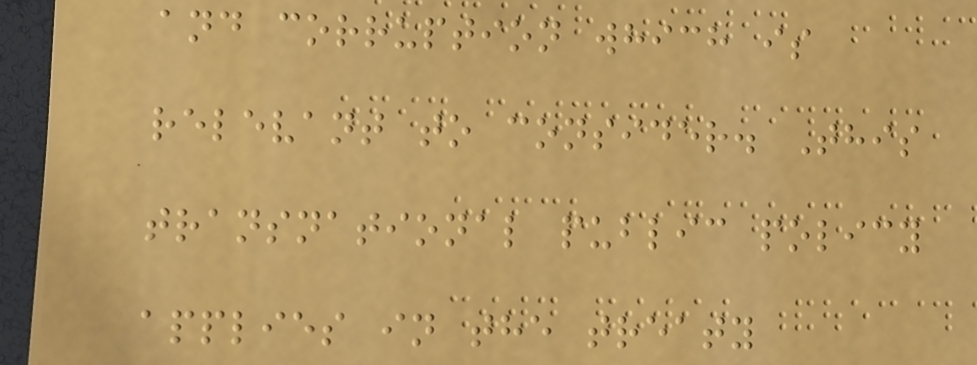and corruption which is
relevant to consider. This
transnational public policy
applies in the treaty
